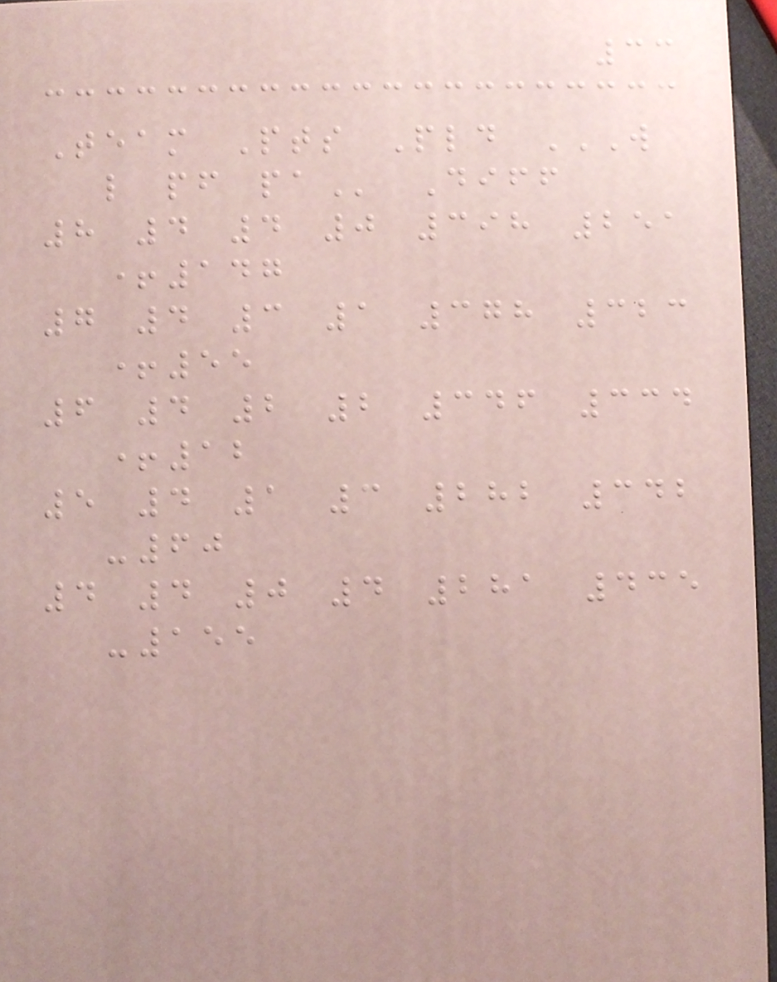33
Team Pts Pld W
L PF PA Diff
8 4 4 0 398 251
+147
7 4 3 1 378 323
+55
6 4 2 2 346 334
+12
5 4 1 3 282 342
-60
4 4 0 4 281 435
-155
